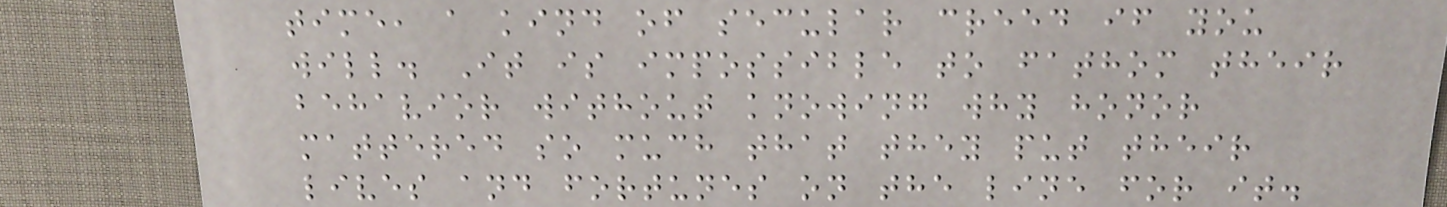time, a kind of secular creed if you
will. It is impossible to fathom their
behavior without knowing why honor
mattered so much that they put their
lives and fortunes on the line for it.
